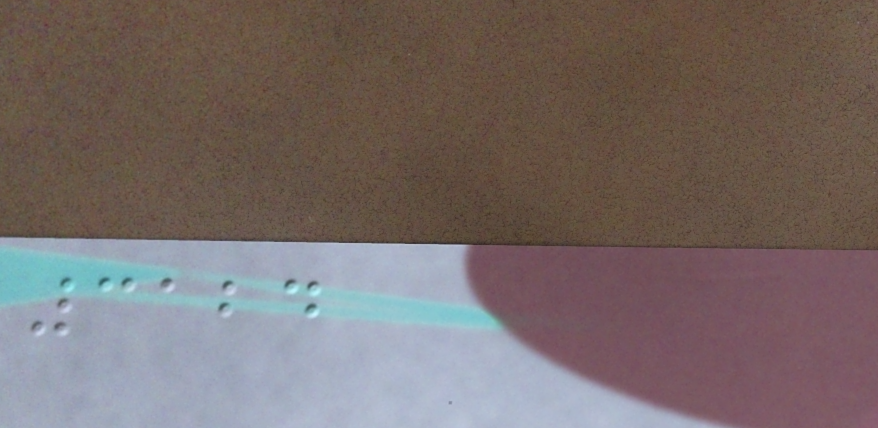3124
